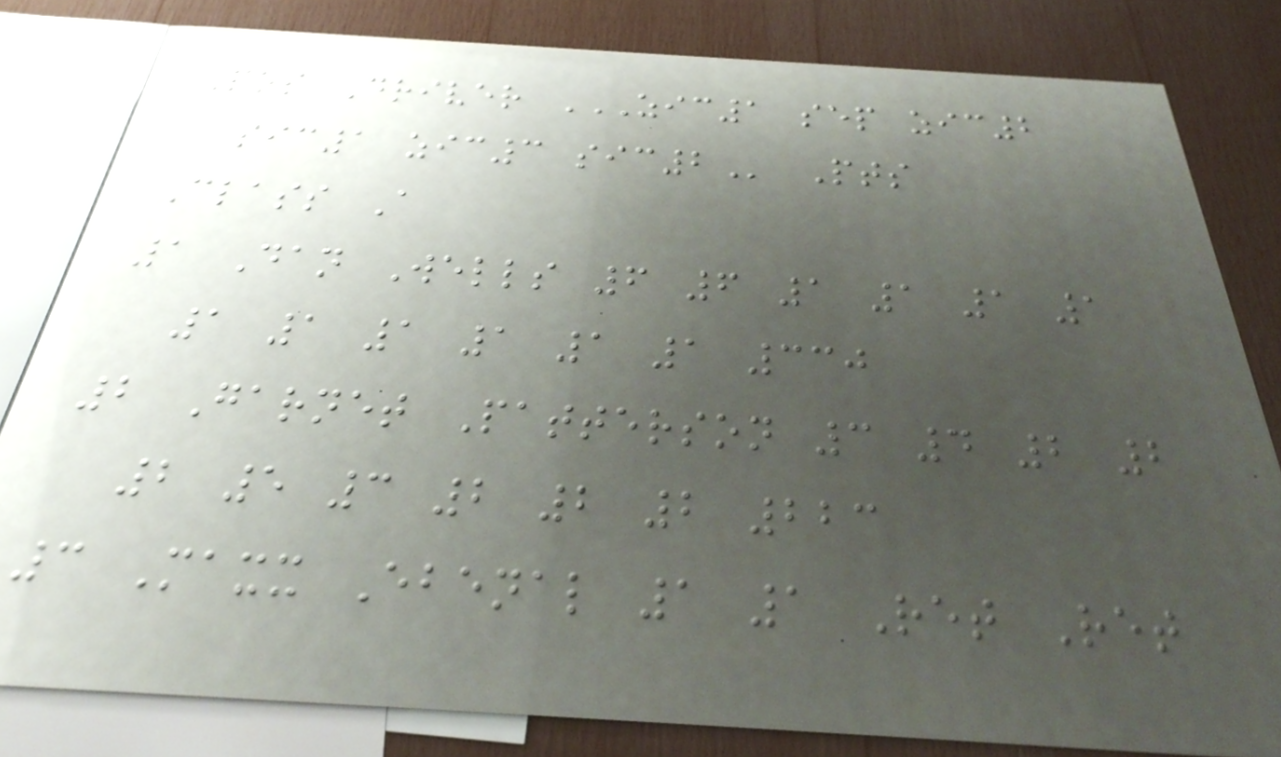Pos Driver ZIC1 SEP ZIC2
SIC1 ZIC3 SIC2 Pts
Class A
1 Dan Wells 6 6 1 1 1 1
1 1 1 1 1 1 330
2 Garnet Patterson 3 4 2 2
2 5 3 2 2 2 223
3 Maxx Ebenal 1 1 Ret Ret
